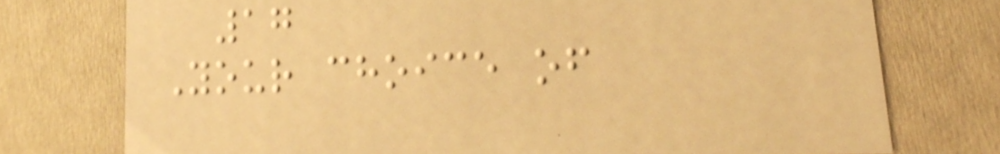17
Your choice of
